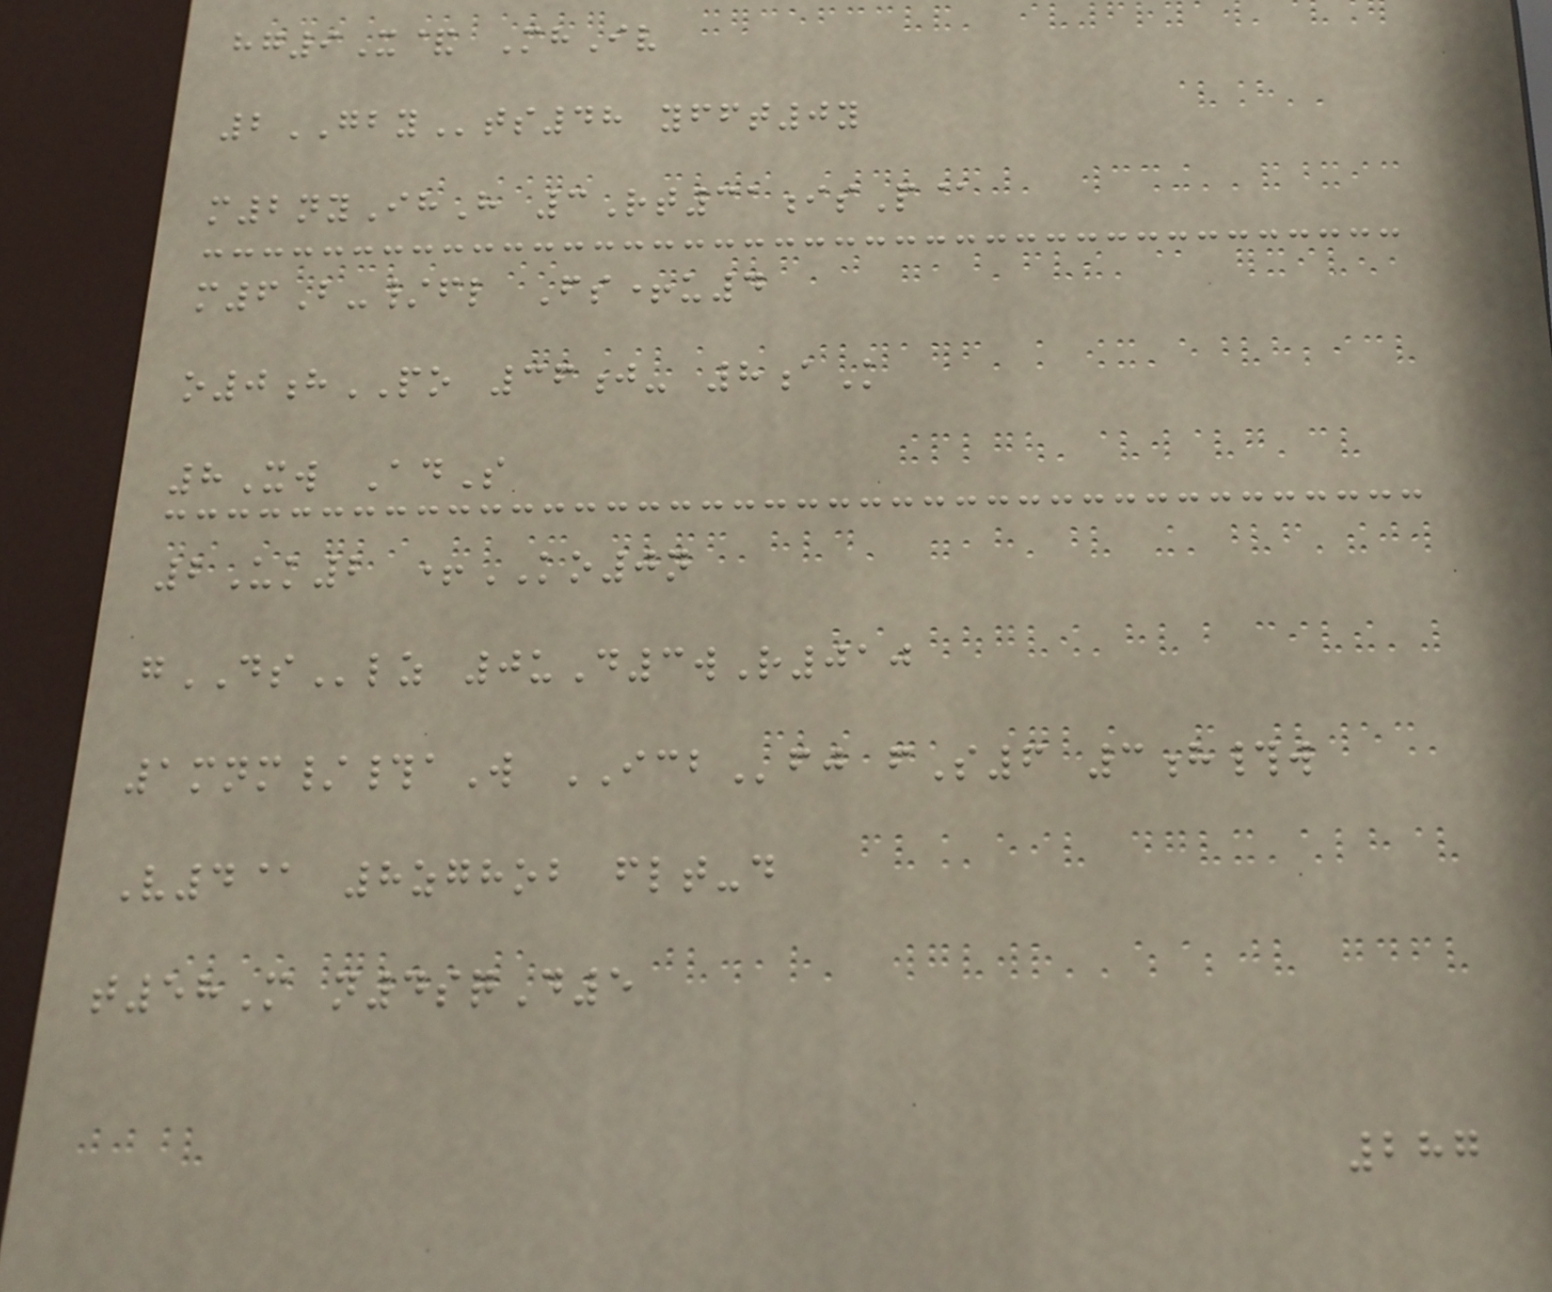hg9X& MhIv
2GBYts48 yfft0y
m2nyIhH 3Rt31isP@
m6B-/fl Fs+u4
o0hPO 36j- 8aK
8Xw AdS
2Uk2 +KO0n
gDSlz 0uD3wR010
1mnm/#aW ICBfj fS6 3h#w
V4@ 8zghob flt-d
t58M n4sqD5
287
